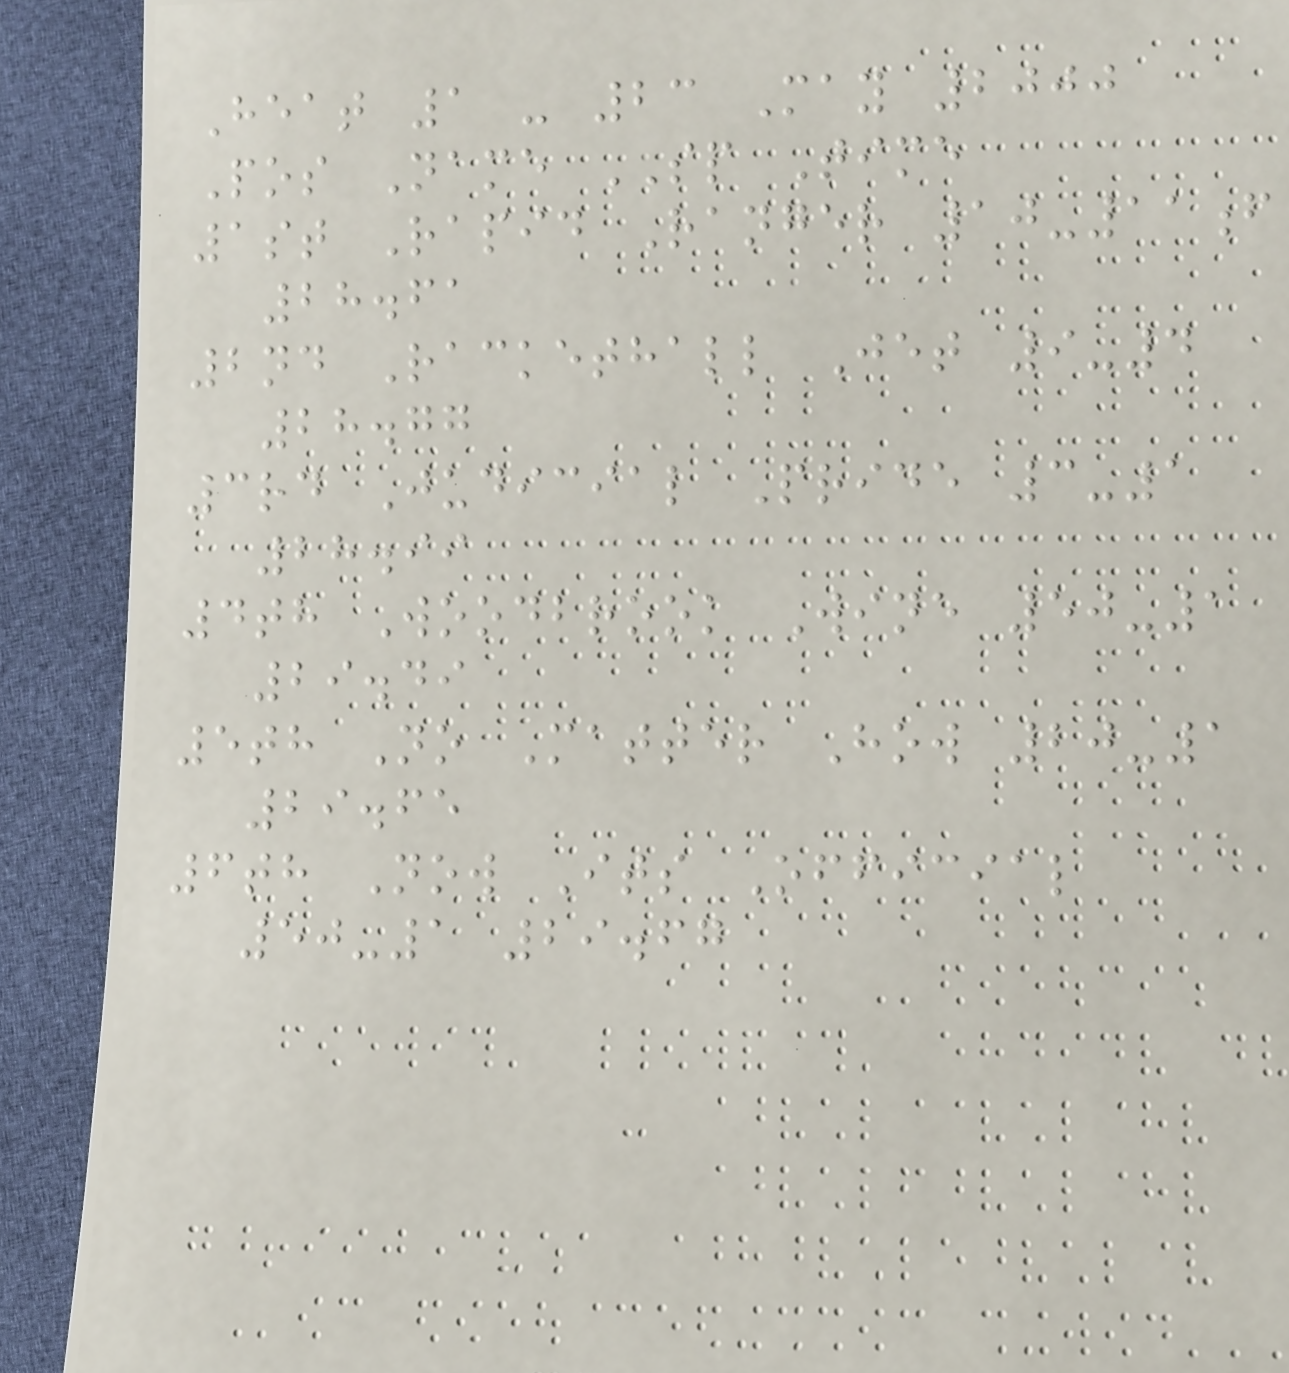Heat 1 - 23 May 2000
Pos Name SP Time
1st Rapid Ranger 10-11f
28.61
2nd Rackethall Jet 9-4
28.77
3rd Judicial Pride 3-1
28.99
4th Woodbrook Wine 50-1
29.49
5th No Matter How 20-1
29.65
6th Now Its Official
50-1 29.67
